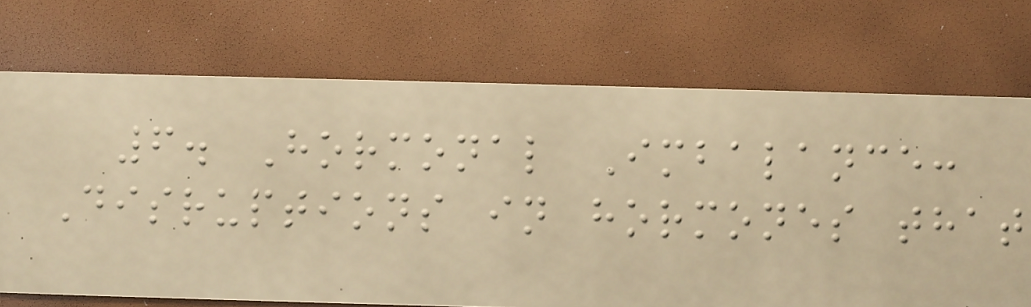6. Hormonal Imbalance:
Disruptions in hormones that
